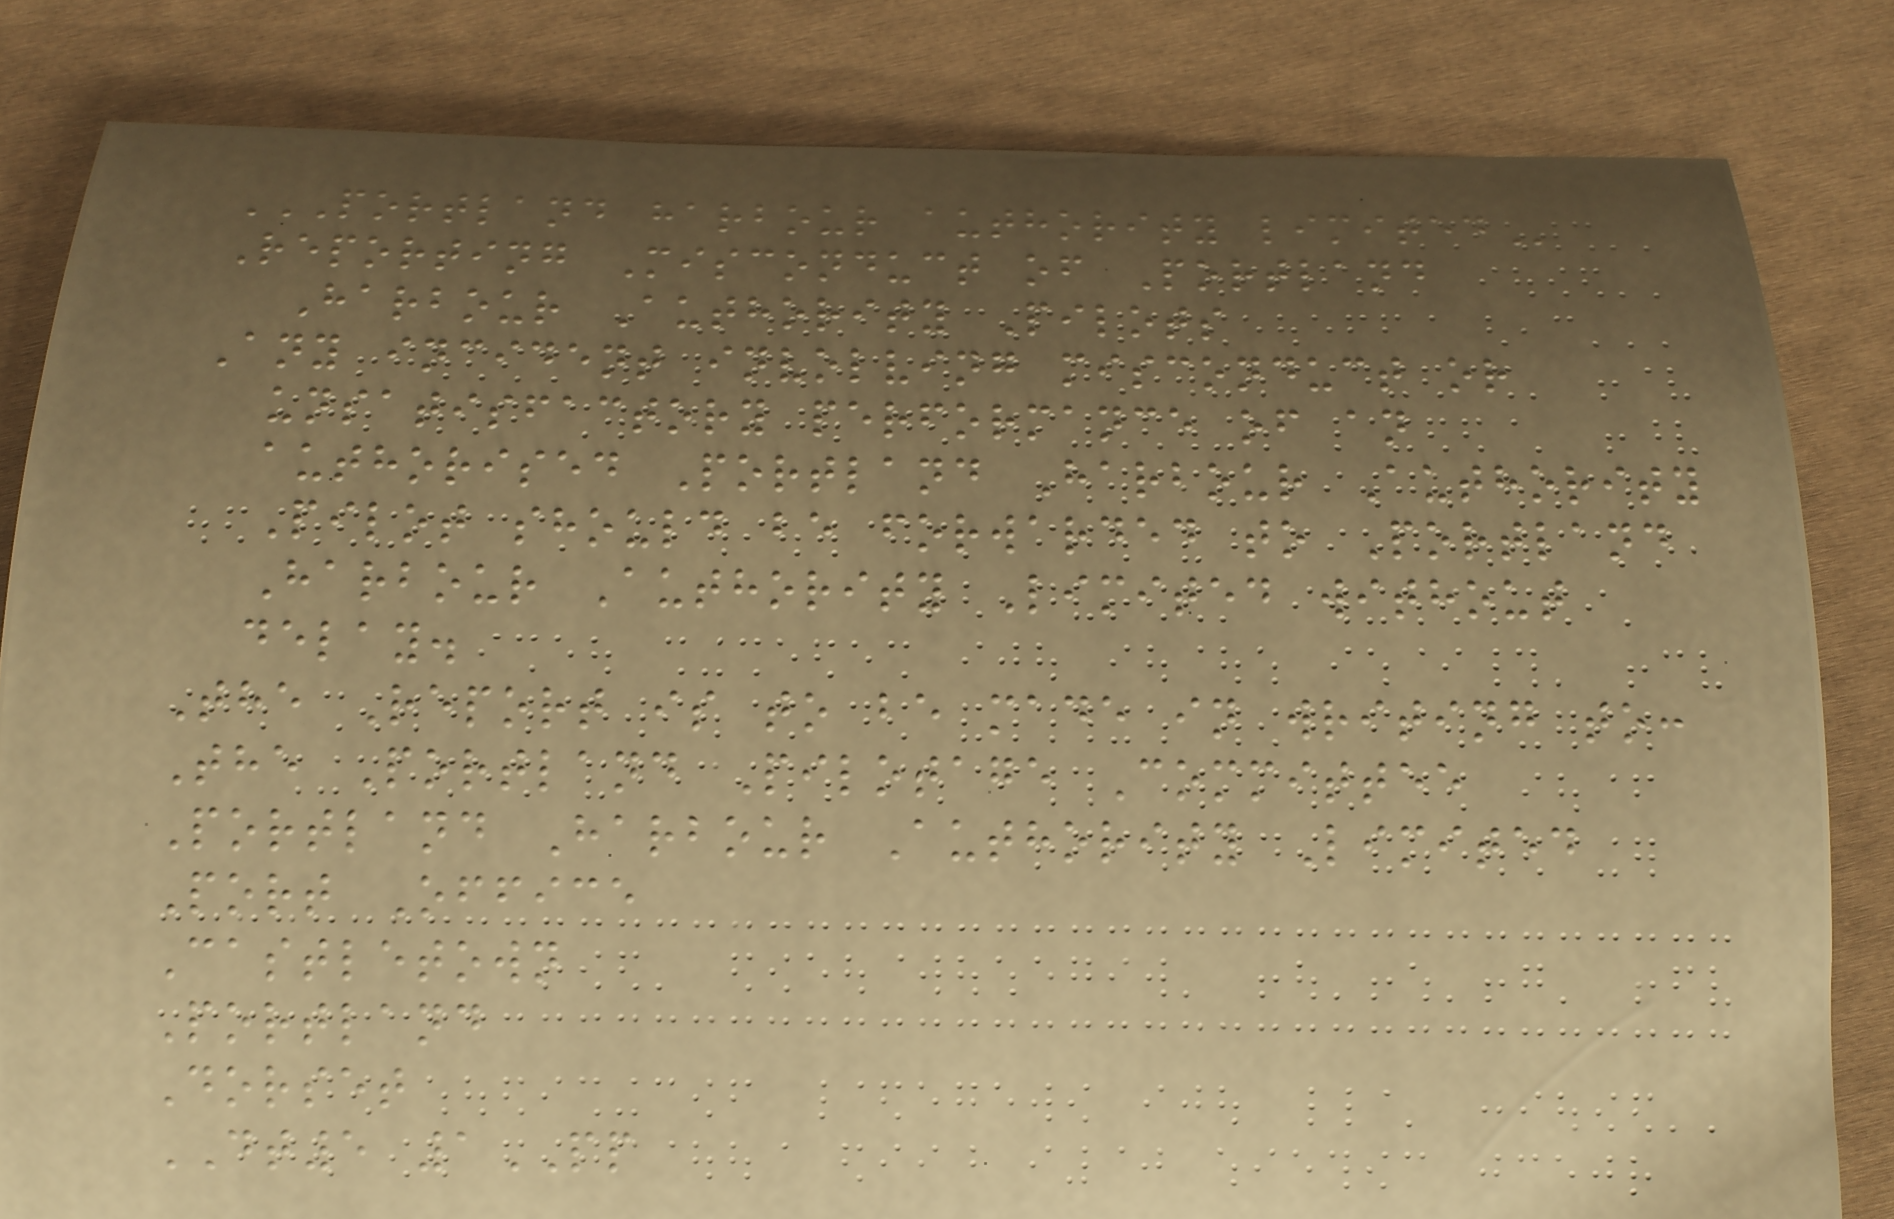PORTLAND HARBOUR AUTHORITY LIMITED
Reporting Misconduct of Portland
Harbour Authority Pilots
Any incident involving misconduct or
unsatisfactory performance of an
authorised Portland Harbour Authority
Pilot should be forwarded to Portland
Harbour Authority Limited without
delay.
The Report is to be made in writing to:
The Portland Pilotage Committee
Portland Harbour Authority Limited
Port Office
Castletown
Portland
Dorset
DT5 1PP
